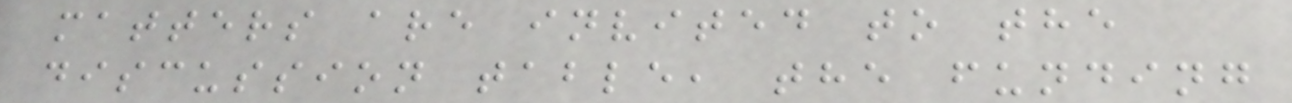matters are invited to the
discussion table, the funding
